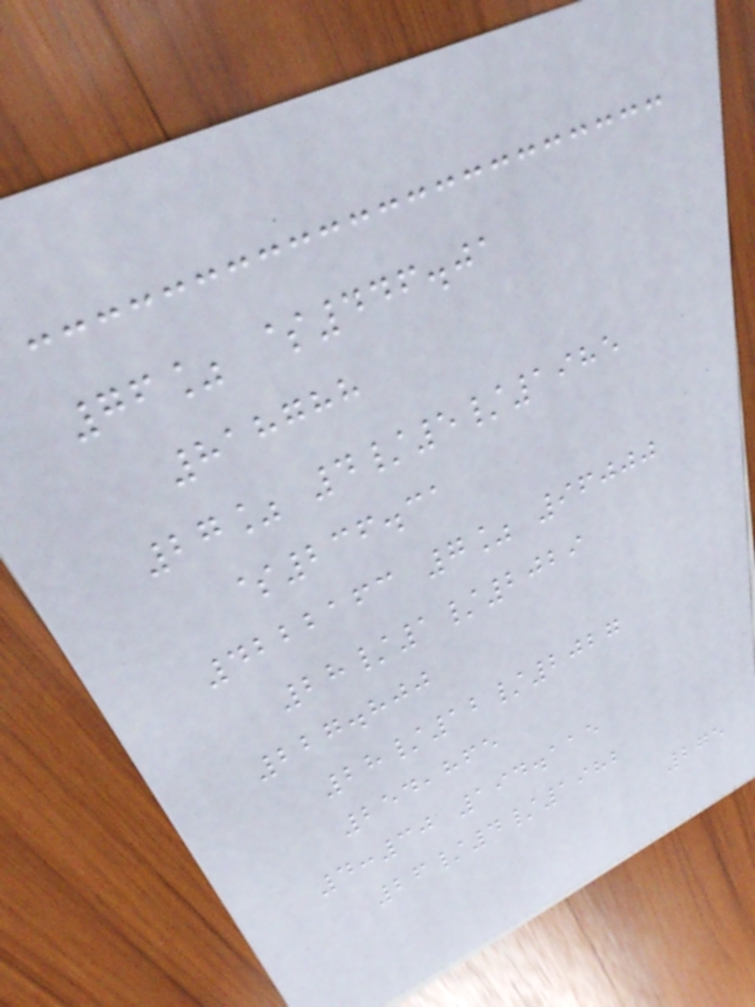76% $446.01
818788
27% 4/5/1985
$236.31
4222163 7% 96000
28/1/2029
227.800
28/12/2027
254,865
4:30 194.115
26/4/1982
275
